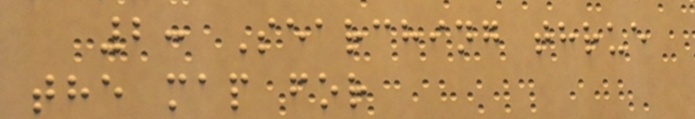2: Searching thrue
the map for
